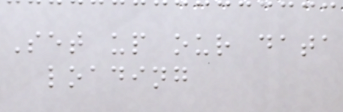Set up our data
loading
